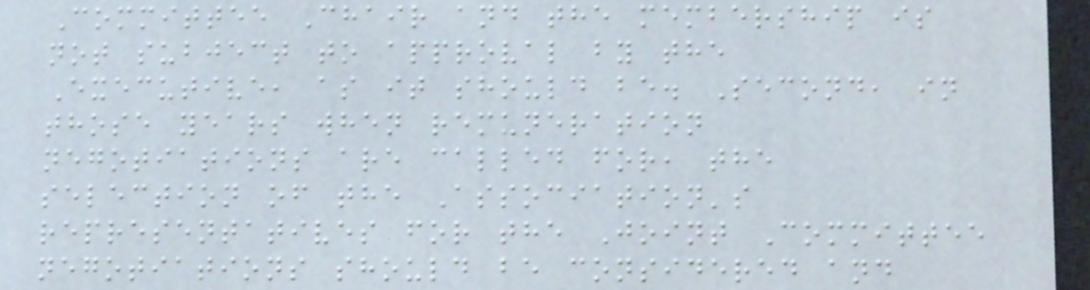Committee Chair and the membership is
not subject to approval by the
Executive, as it should be. Second, in
those years when remuneration
negotiations are called for, the
selection of the Association's
representatives for the Joint Committee
negotiations should be considered and
